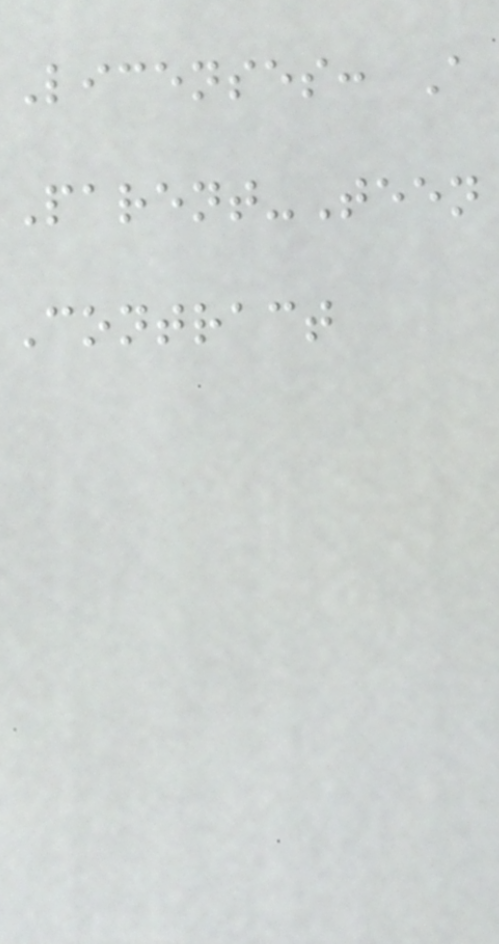Licenses: A
Parent-Teen
Contract
